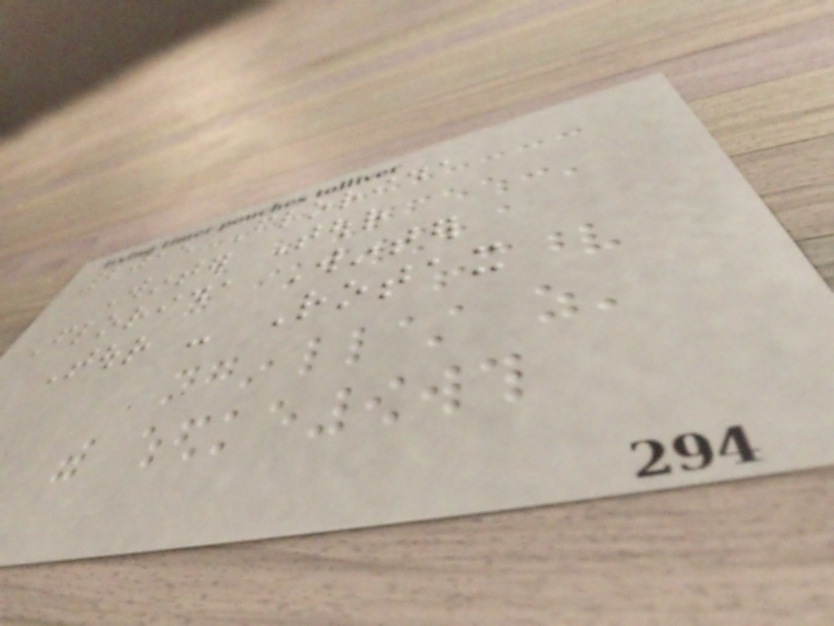2015 Florida
Winter Tour
Florida Winter
Tour - Rotax
